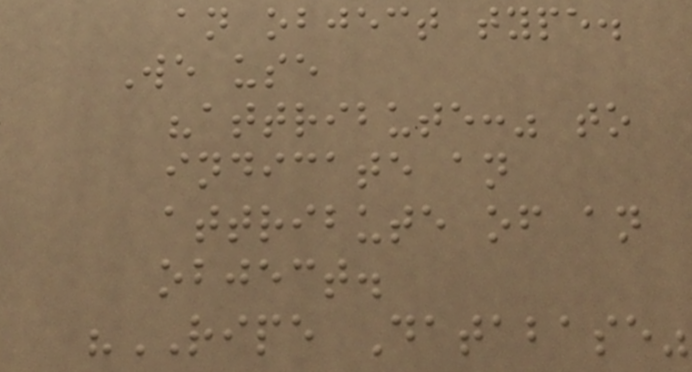an object type.
We use
"attribute:" to
indicate an
attribute of an
object.
"RIPE Database"
